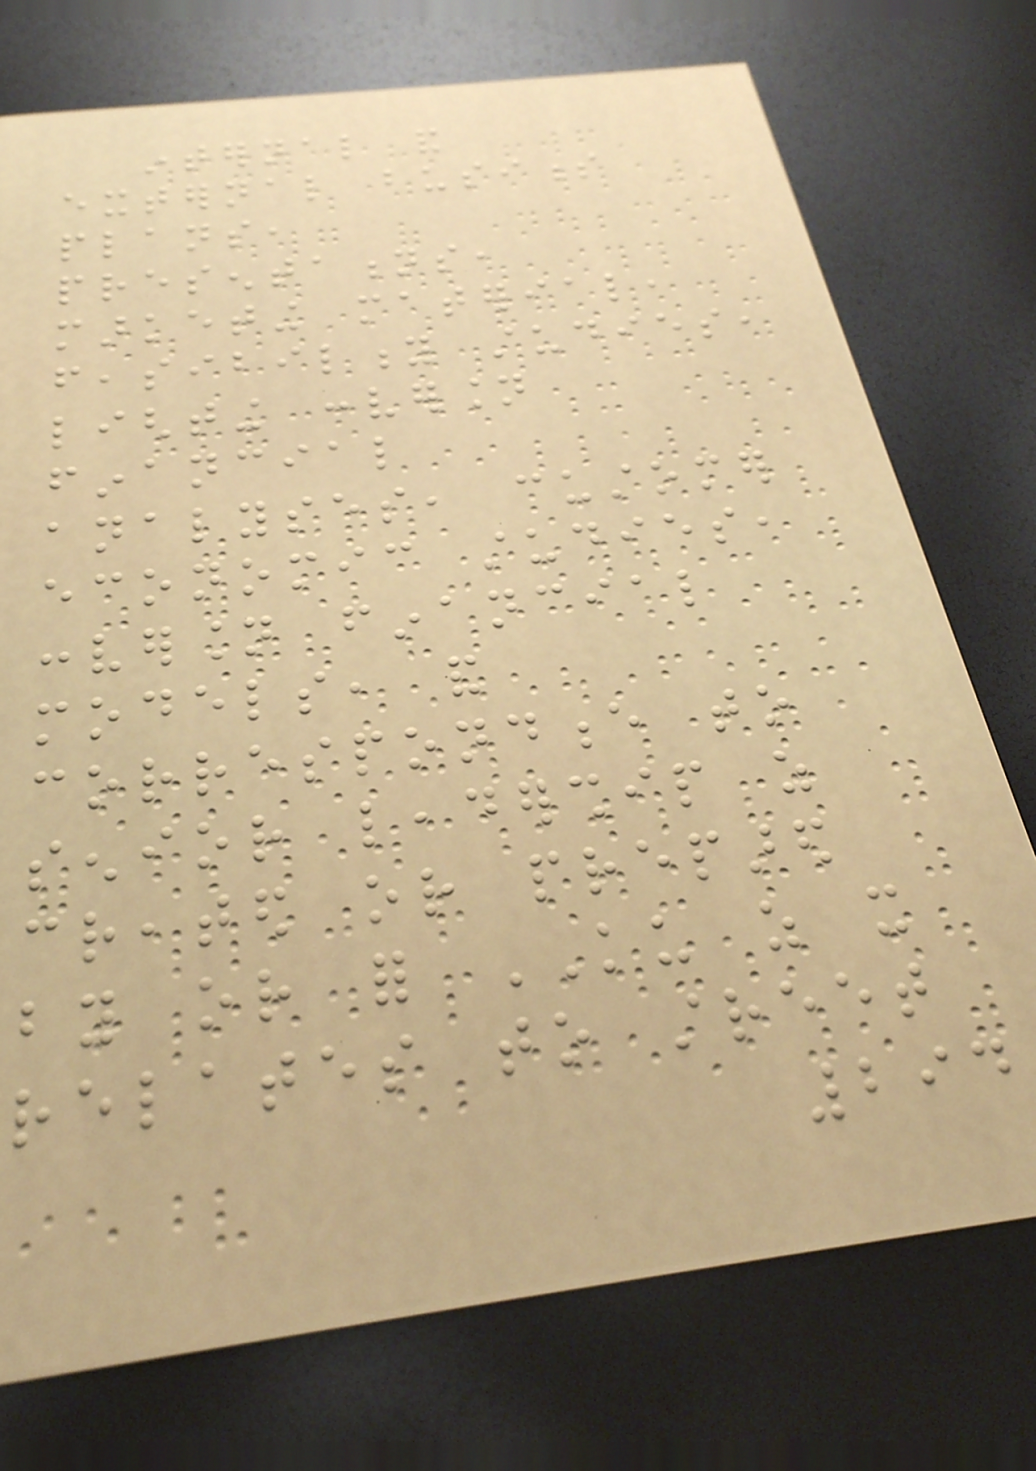internal and
external business
plans,
presentations,
marketing material,
feasibility studies,
lighting conversion
financial
analyses, customer
economic studies,
conversion financial
models, and
correspondence to
senior leadership as
created or prepared
by or for KU as it
relates to street
294
